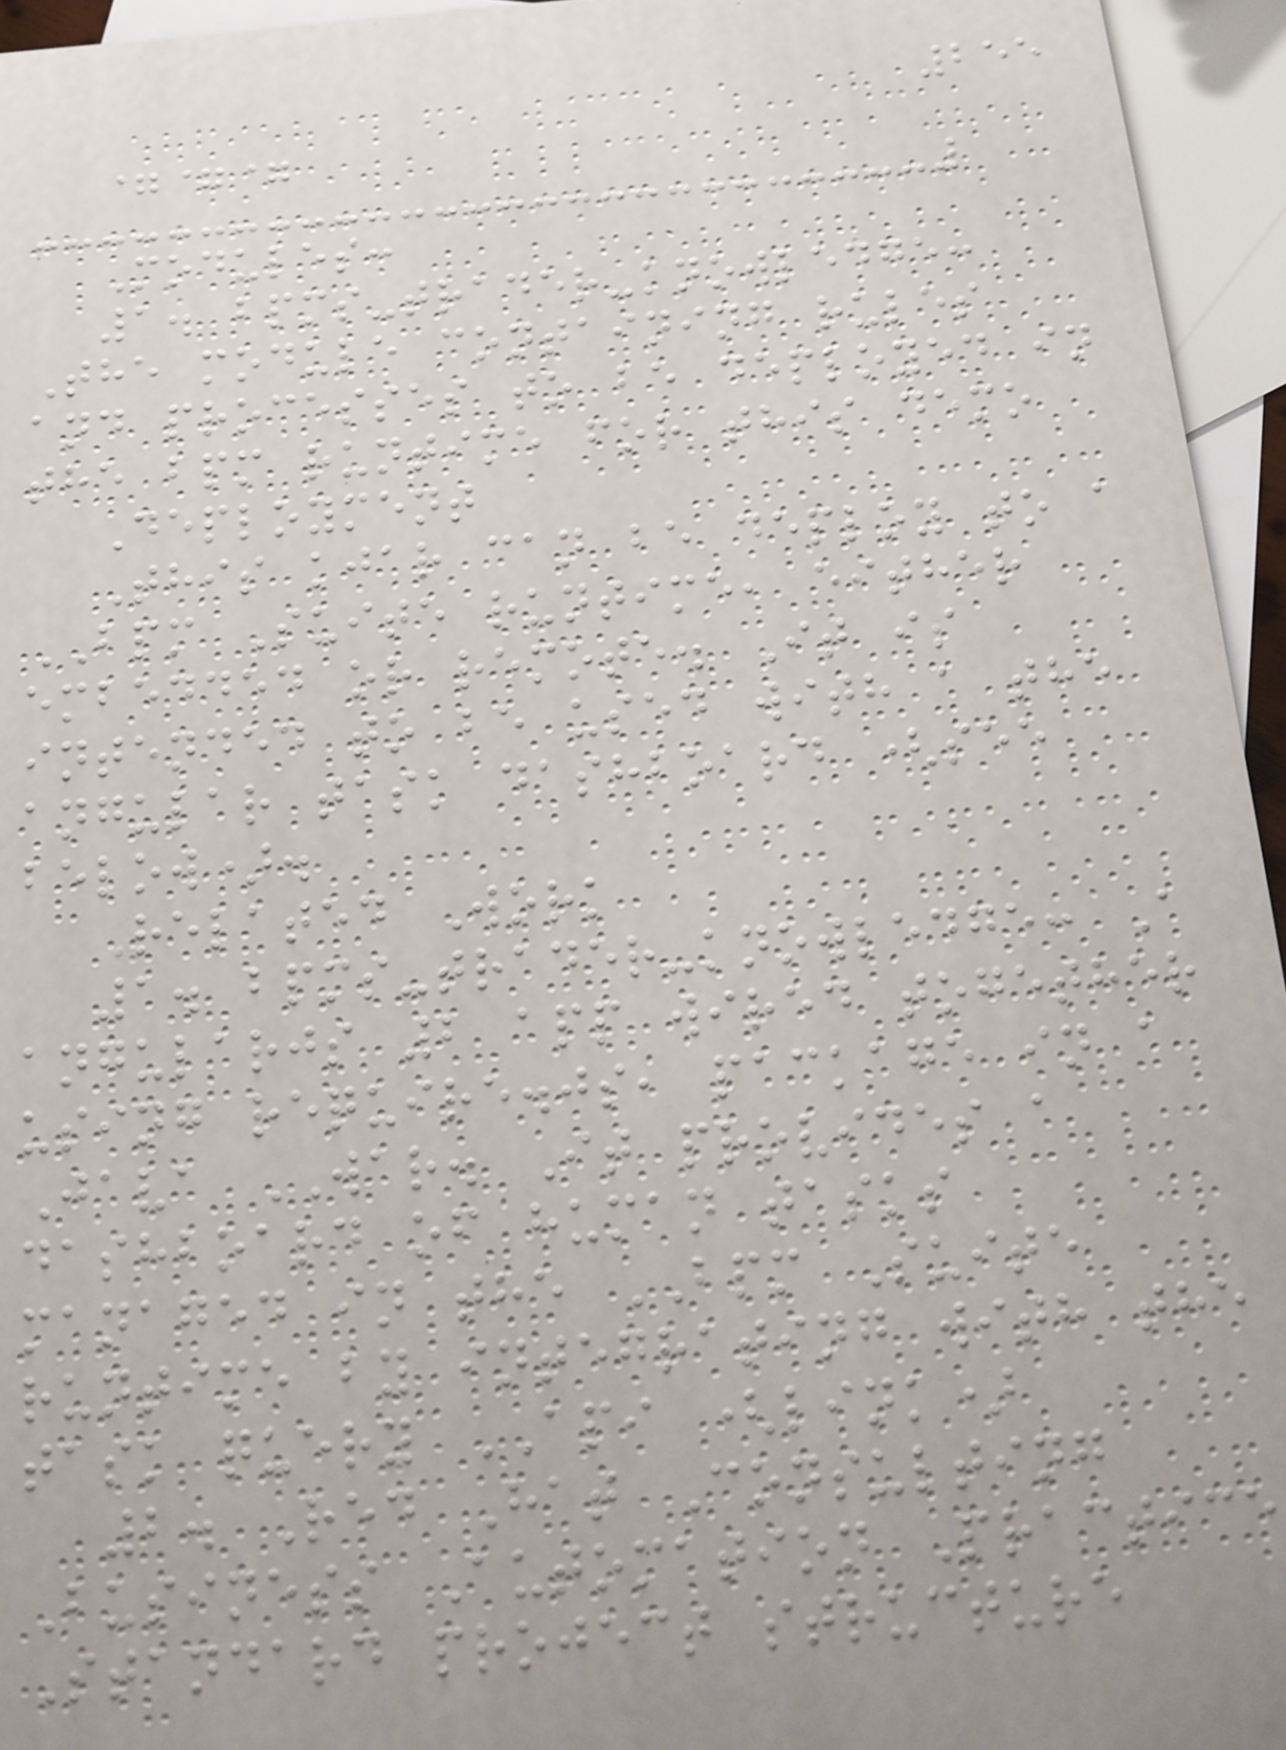255
===
Modules:
1. bpms-trader-knowledge:
The module containing rules
and processes to be deployed in
the bpm runtime for this demo
Deployment
This kjar can be deploy to a
BPM Suite runtime, either
embedded or remote. It is
intended to be used with a the
angular task dashboard (see
below).
Related Work
1. bpms-trader-knowledge: A
angularjs 2 app wired together
using require.js, package in a
Java WAR. It provides a
dashboard of human tasks
managed in the BPM Suite
runtime by integrating with the
task query API (link)
2. Red Hat Consulting
Business Automation Practice
Standard project structure
